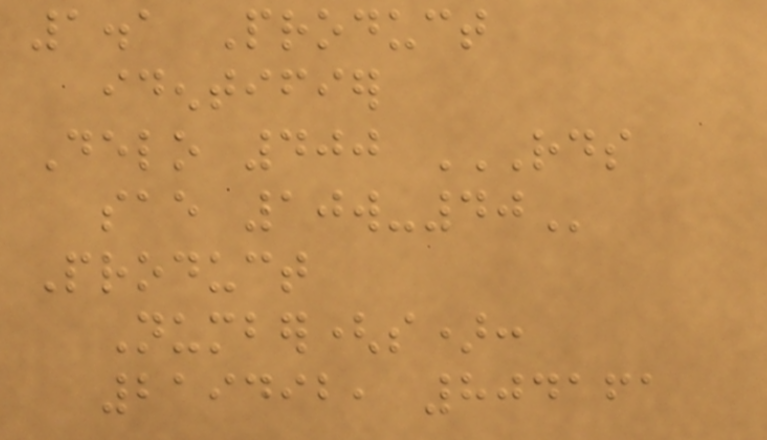1.1 Product
identifier
Delo 400 RDS
SAE 10W-40
Product
Number(s):
219492, 804161
